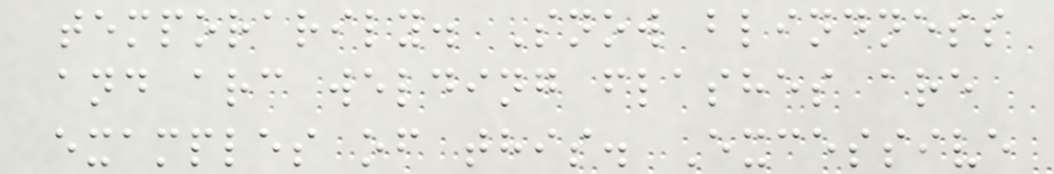temporarily. Snow blindness
and arc welding flashes are
examples of this. Excessive
